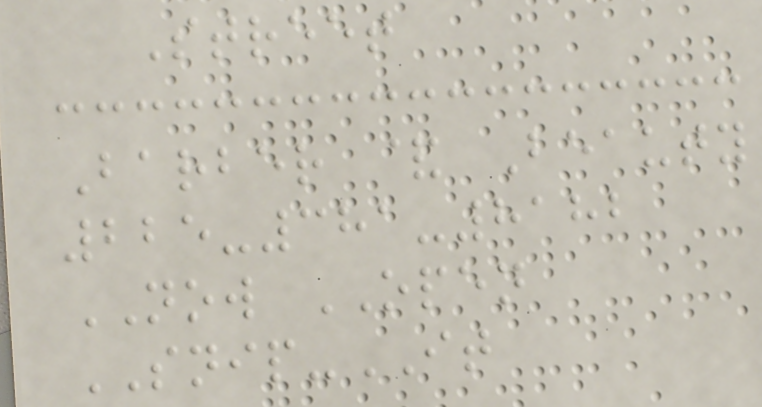Street
Barber & Beauty
225-381-8182
NOW OPEN
SNIP-IT
